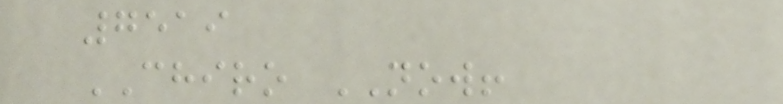7519
CHIRO NOW!
